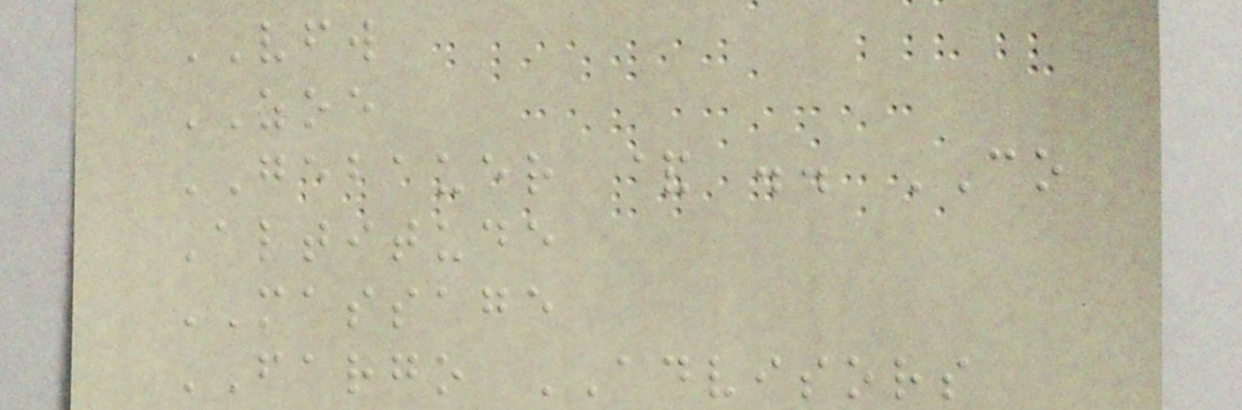VFW
ZOE
GEBAUER & .. CO
Altitude
MASSAGE
FARGO ADVISORS
